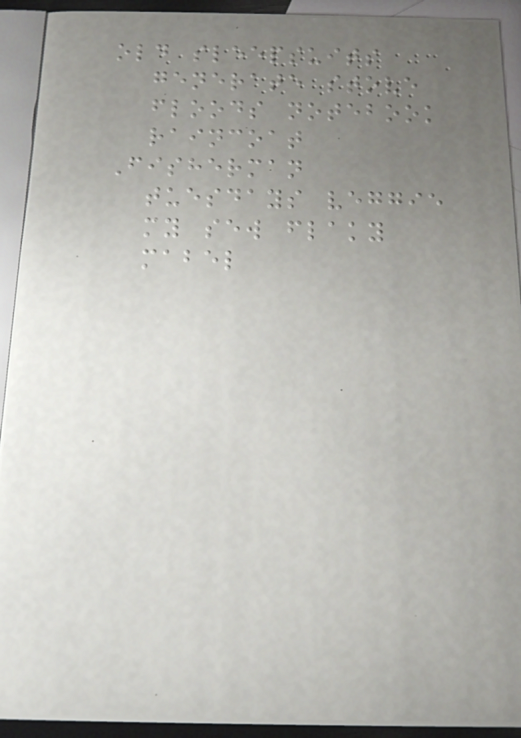old sleepsuits
generate stove
floods notebook
raincoat
Fisherman
tuesdays veggie
my sew flaky
mabel
